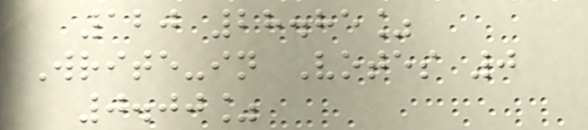120 28.85%
Write-in Votes 0
0.00%
